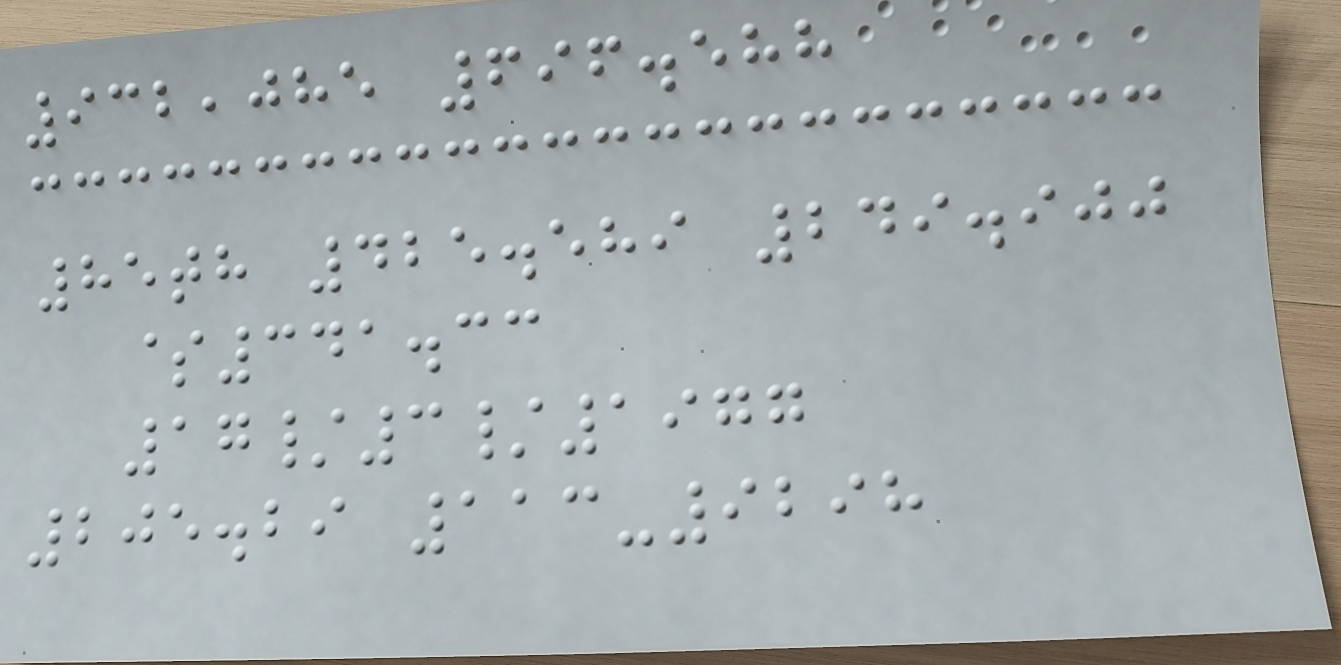932,085 696.588
85th 425.589 249.900
$341.33
17/3/1977
205.29 113-9298
